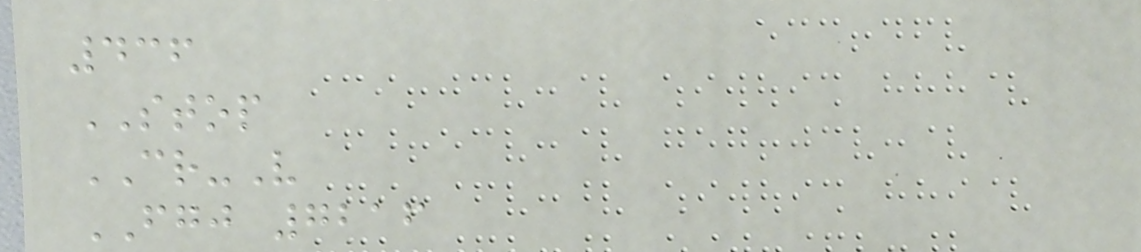436
STOP
CR-V
FGJ 7216
